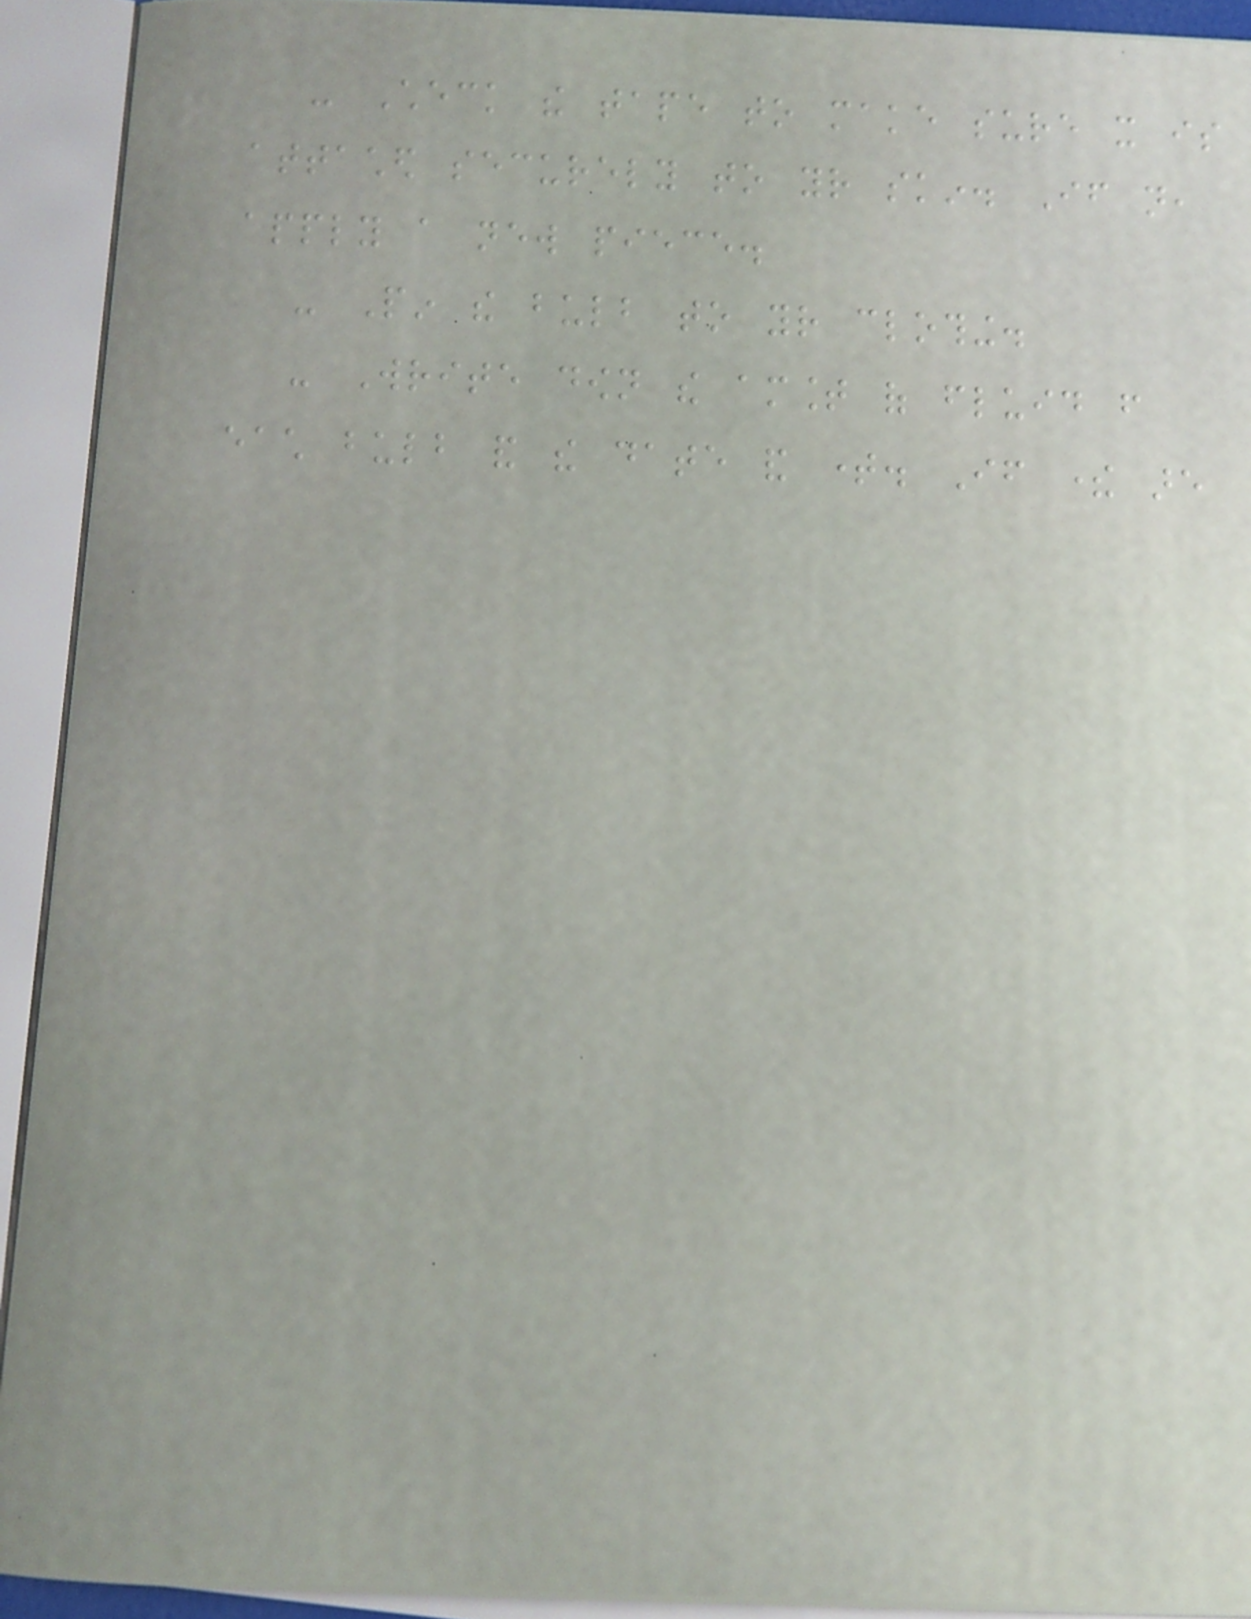- Check the tape to make sure it is
attached securely to your skin. If not,
apply a new piece.
- Pin the bulb to your clothing.
- Write down the amount of fluid from
each bulb and the date and time. If there are
